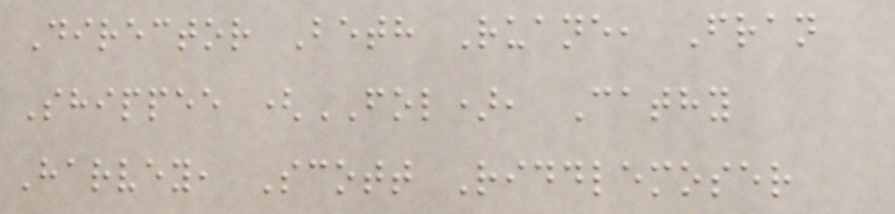Director Beth Ruane, Fran
Shippee (FOL), Cathy
Harvey, Scott Riddlemoser
